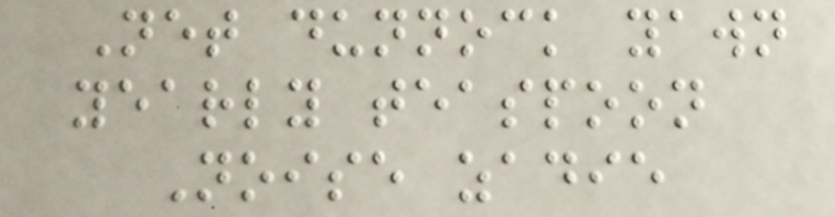Net dunnock yawn
yearly teaspoon
Noise zadie
